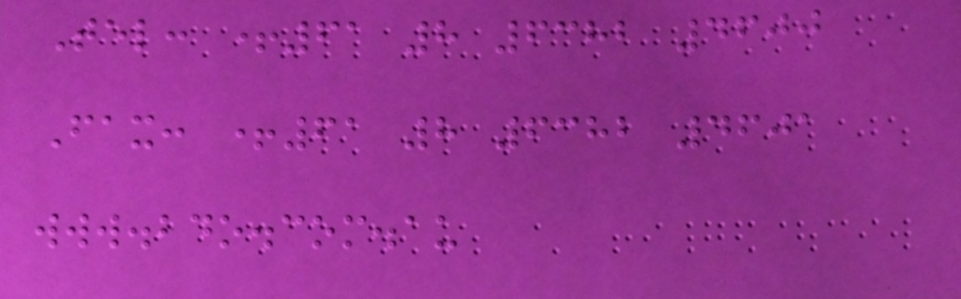Tel: +61 8 6382 4600
Fax: +61 8 6382 4601
www.bdo.com.au
